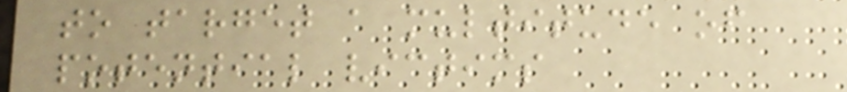to target a multitude of
potential victims
